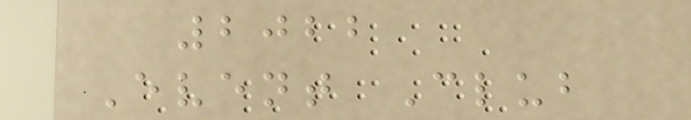2022
Event Club
